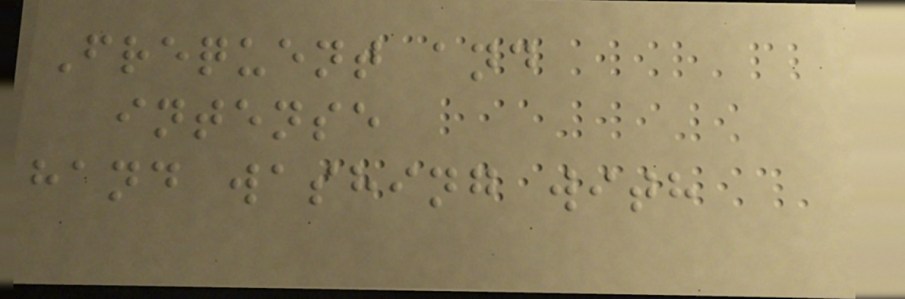Frequent and
intense
hand washing with
